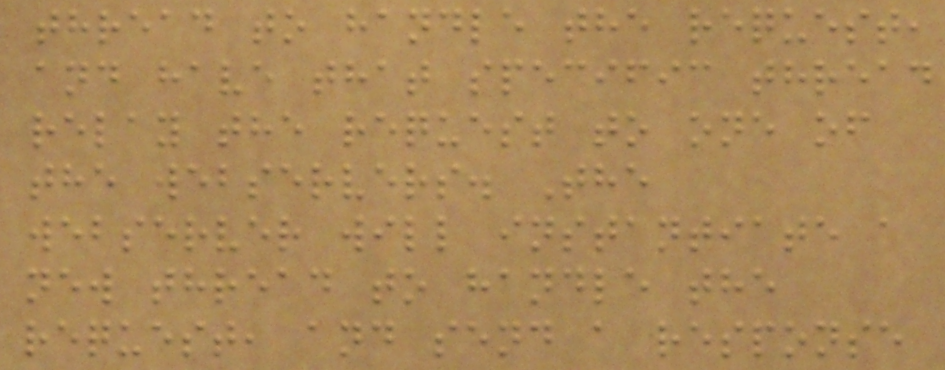thread to handle the request,
and have that specific thread
relay the request to one of
the webservers. The
webserver will instantiate a
new thread to handle the
request, and send a response
